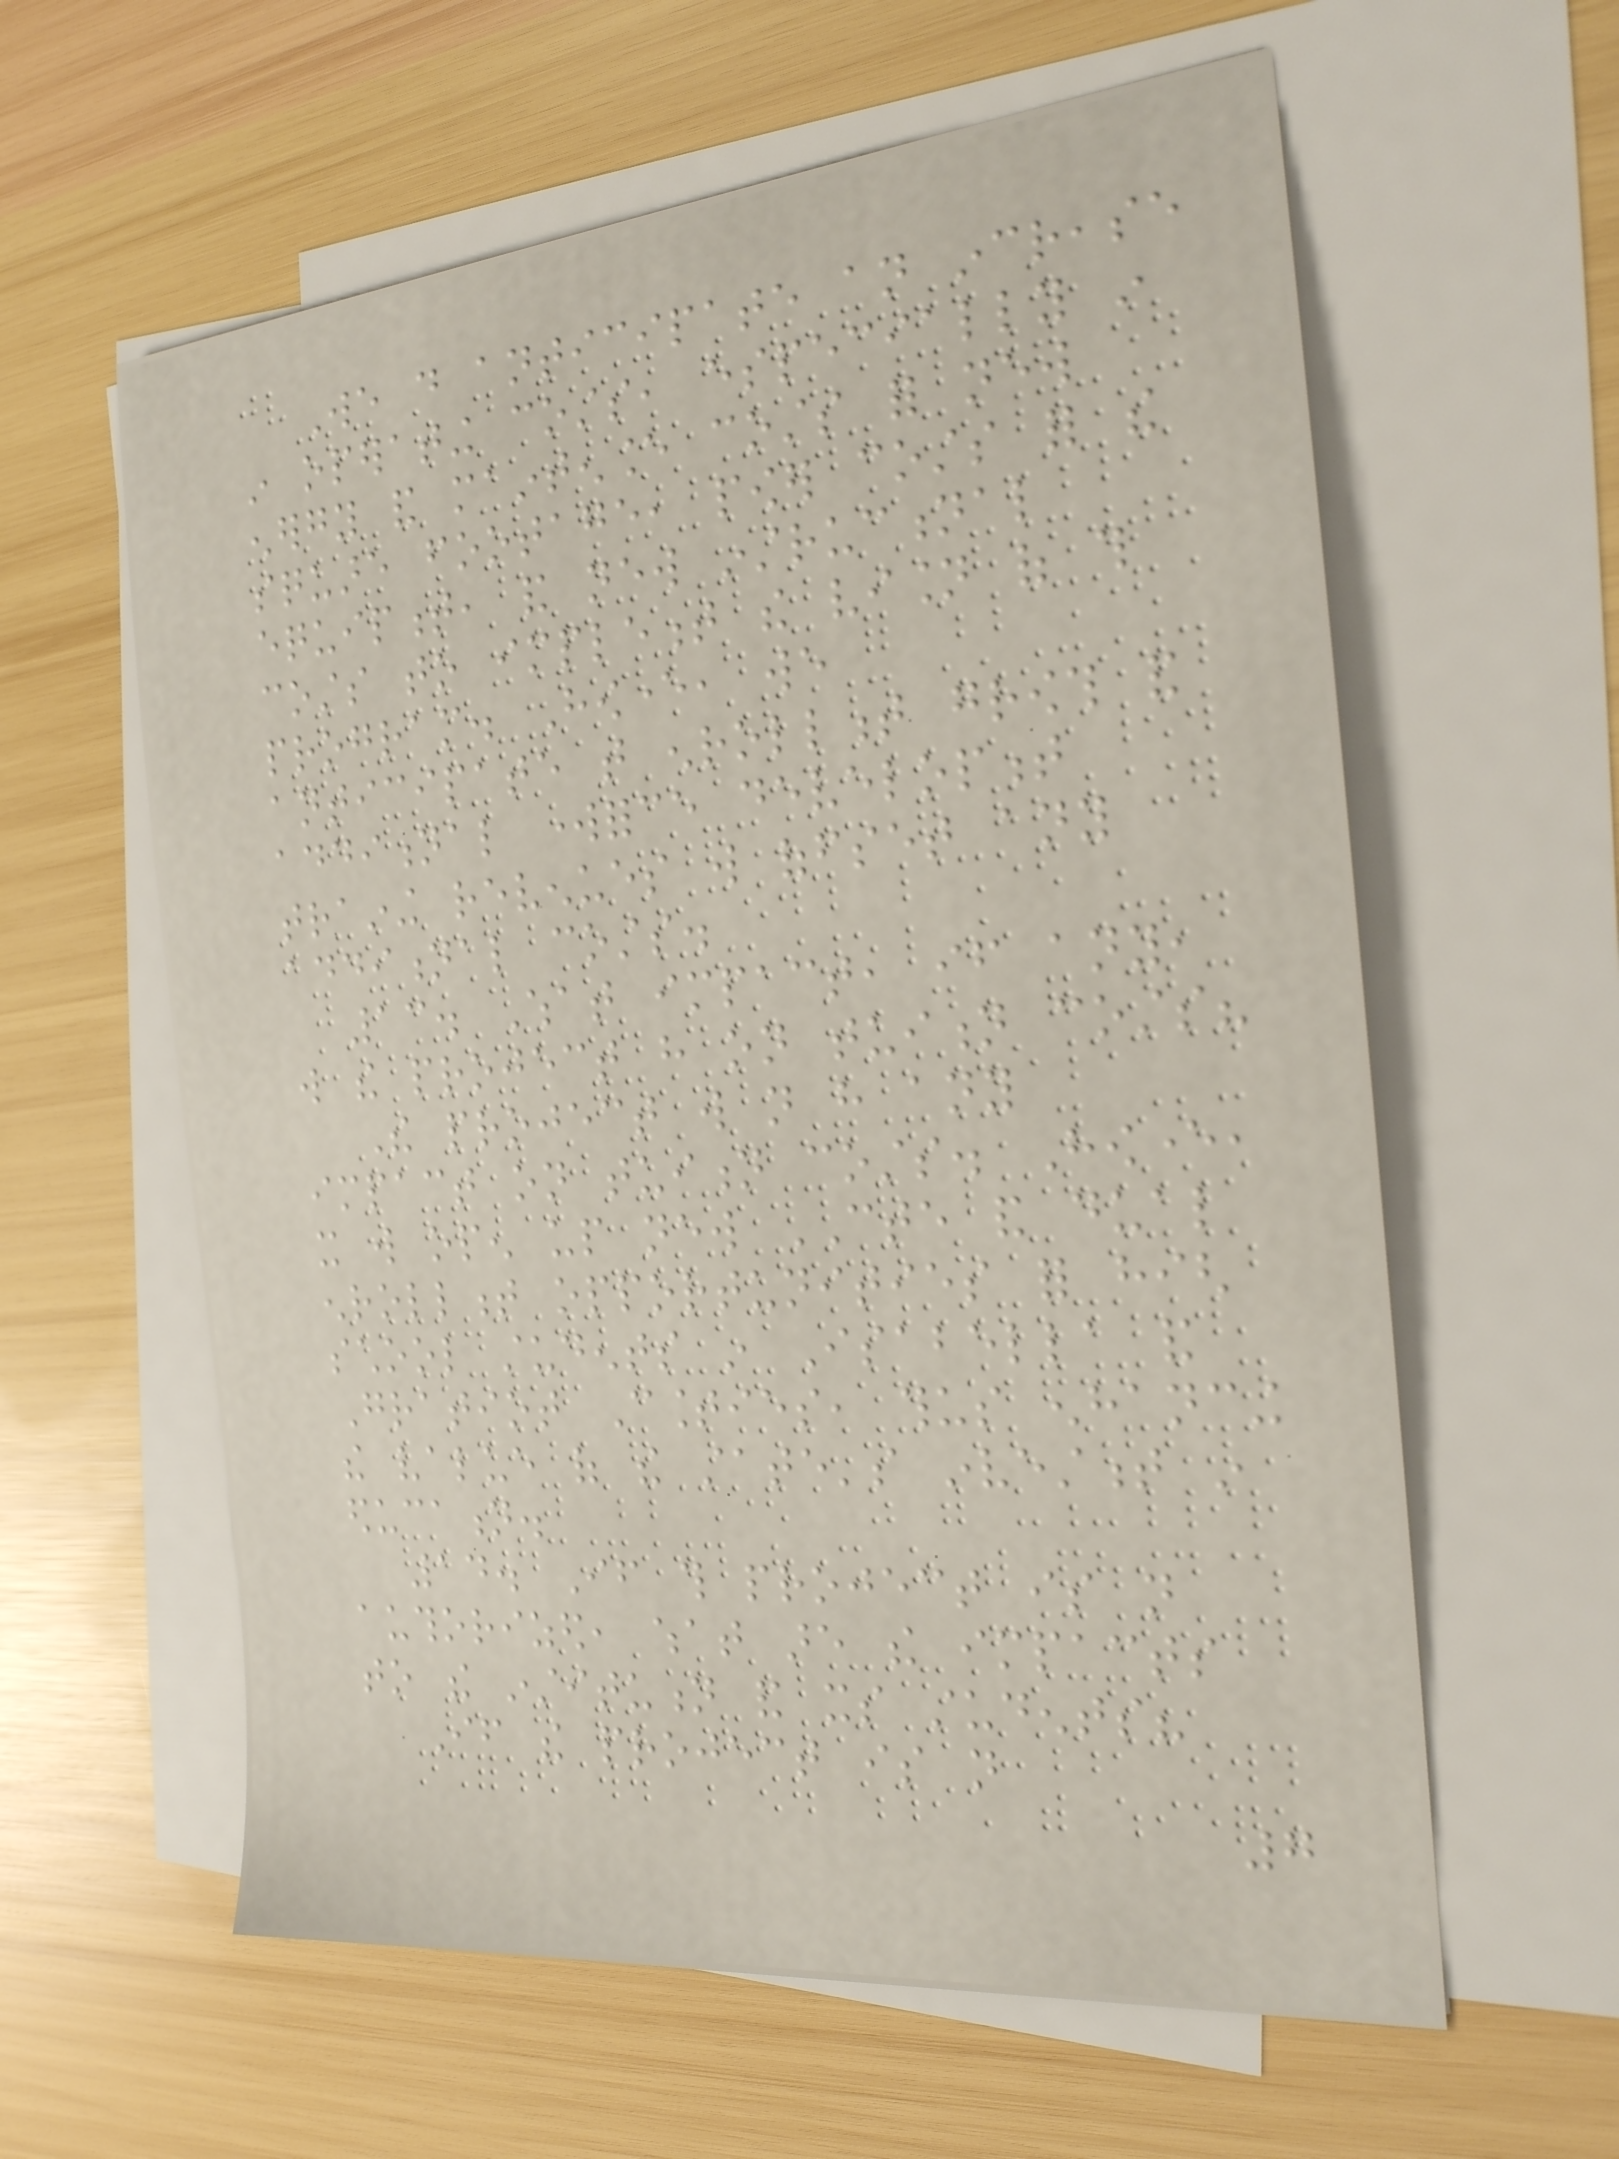We do anticipate an increase
in operating costs, especially in
energy and maintenance costs for new
square footage, power costs for the
equipment, and new instructional
costs to implement the vision of this
program. However, we
anticipate that enrollment growth and
additional workforce development
training revenues will offset any
additional costs.
13. What impact, if any,
will the project have on tuition costs?
The project will not have any
impact on tuition costs. However,
it will open up new CTE and dual
enrollment opportunities for high
school students in Isabella and
Gratiot Counties, thus enhancing
the value of the state's investment in
education.
14. If this project is not
authorized, what are the impacts
to the institution and its students?
If the project is not
7
